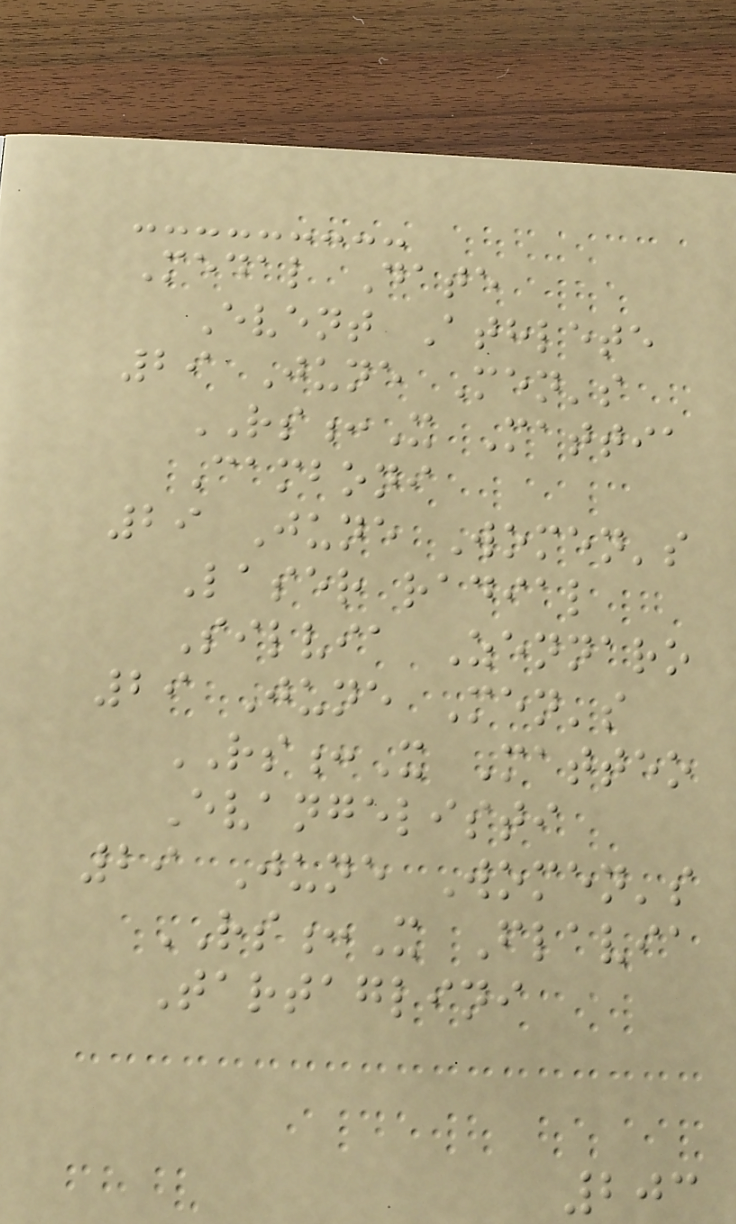Medal Date
Event Athlete
29 June Men's
RS:X Mattia
Camboni
29 June Women's
Laser radial
Silvia Zennaro
29 June Men's
RS:X Matteo
Evangelisti
29 June Women's
RS:X Flavia
Tartaglini
203
